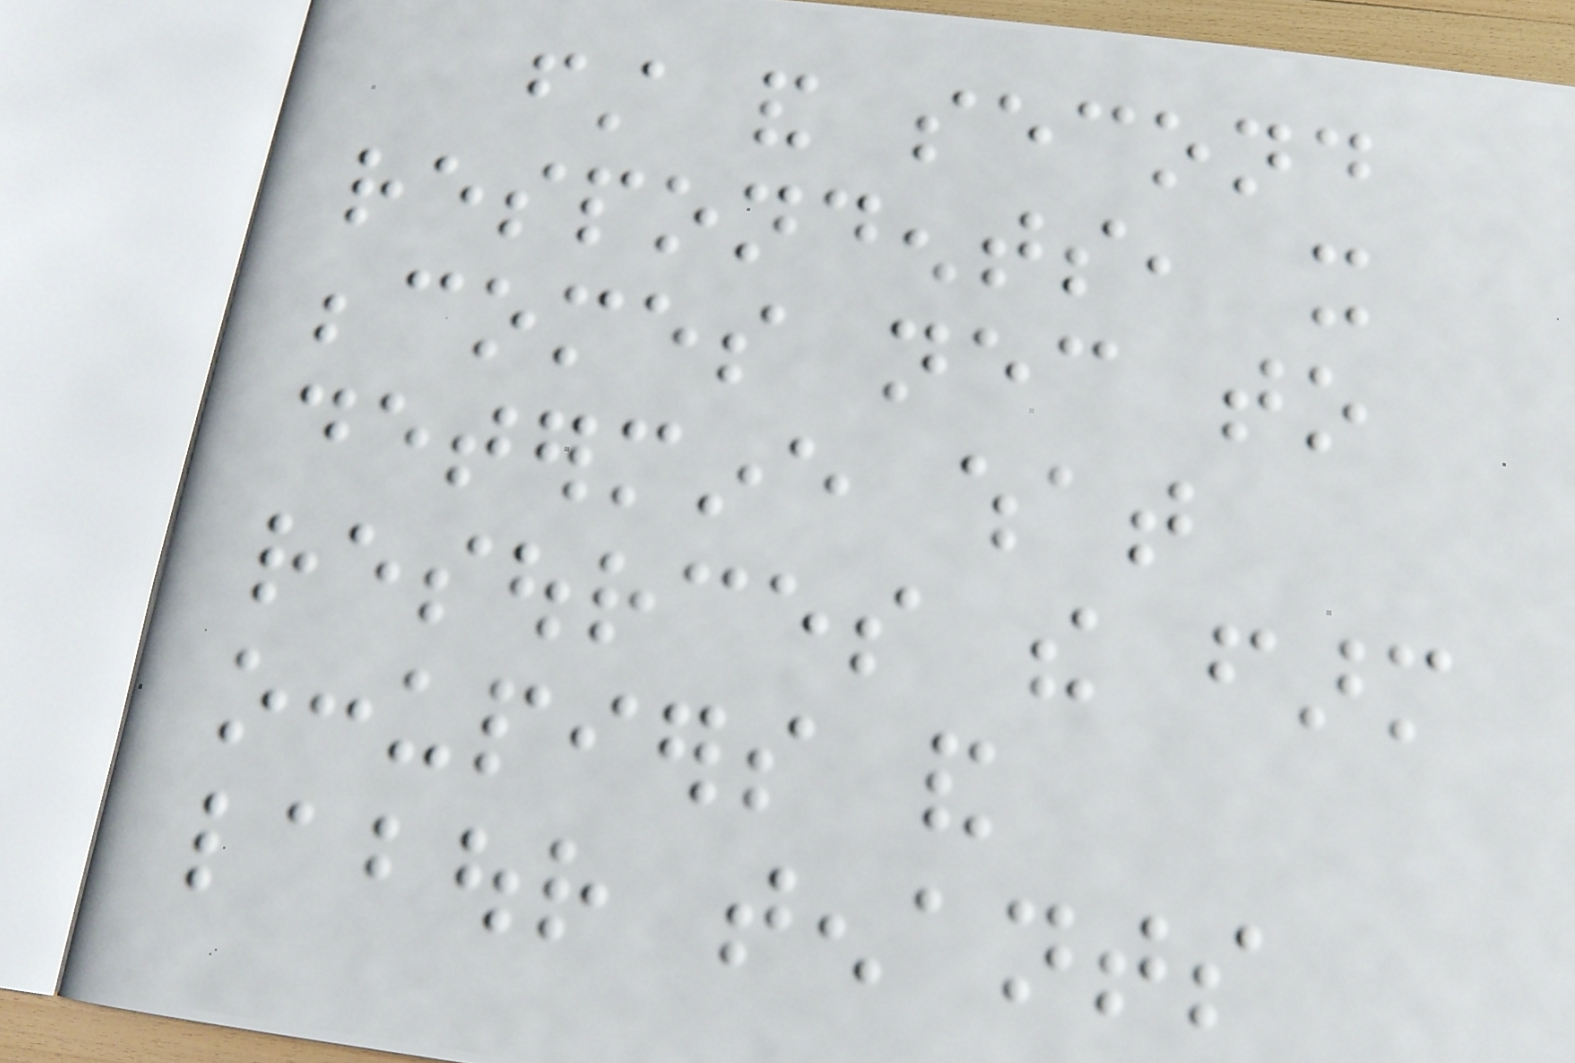first and second
respondents, it
becomes necessary to
determine what
resources the farm
occupiers and
labour tenants
